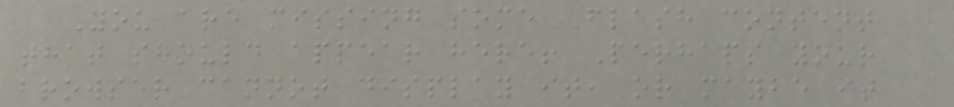You are missing some Flash content
that should appear here! Perhaps your
browser cannot display it, or maybe it
